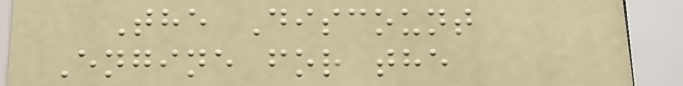The Discount
Engine for the
